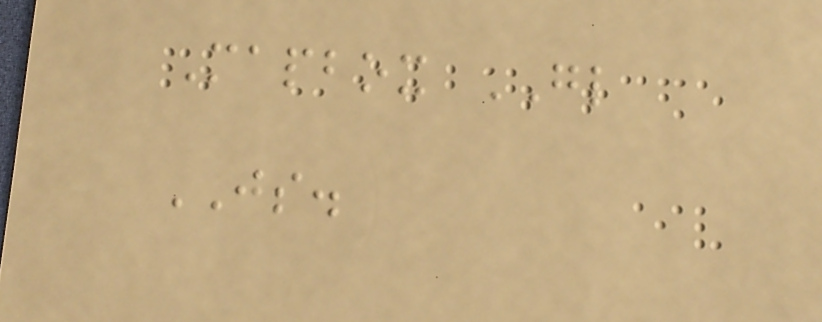Mapbox GL
JS.
